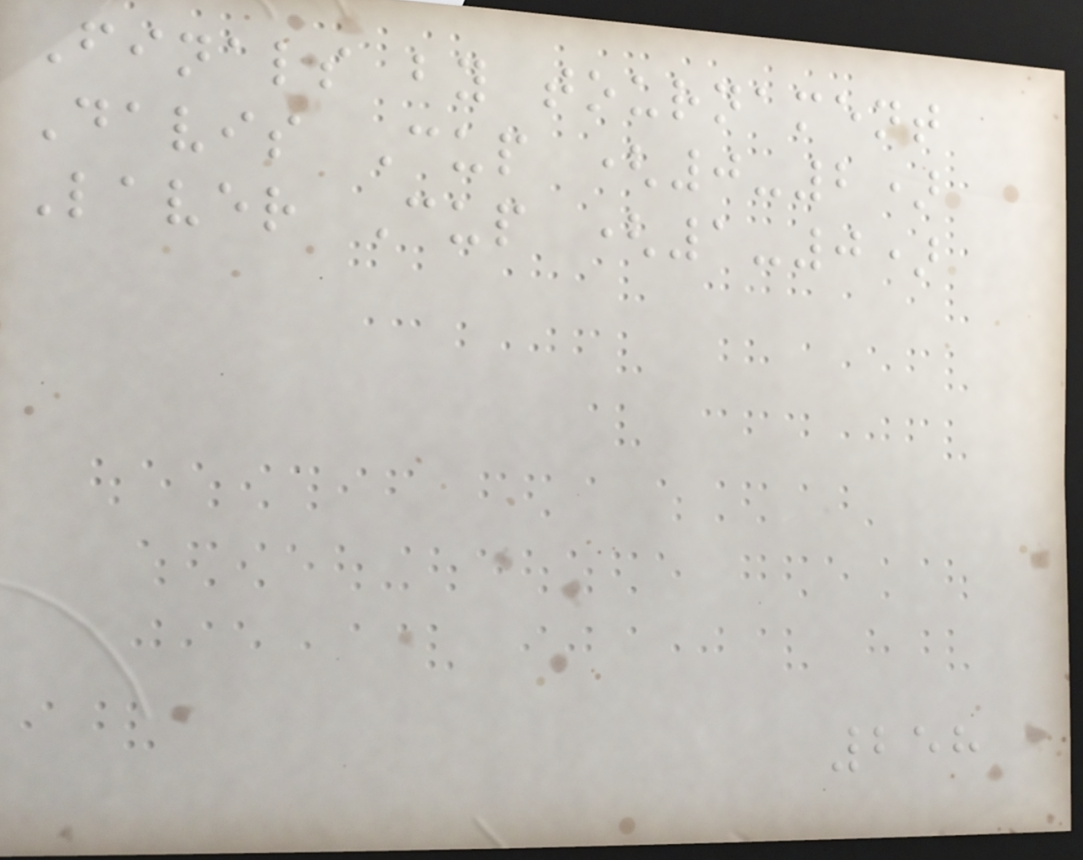Finals by tournament
Davis Cup (0-2)
Laver Cup (1-0)
258
